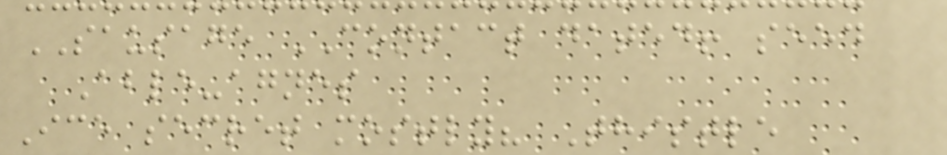SAUSAGE CONTACT dated! seed
Able-agnes
Ice secret mostly? Thistle
